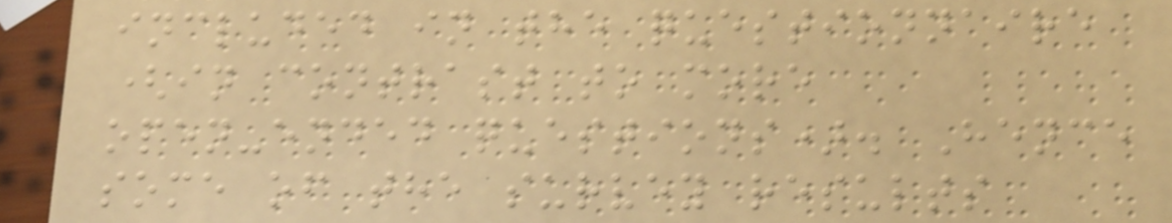included in the questionnaire
(in contrast to more
open-ended questions). Hence
some of the survey results
